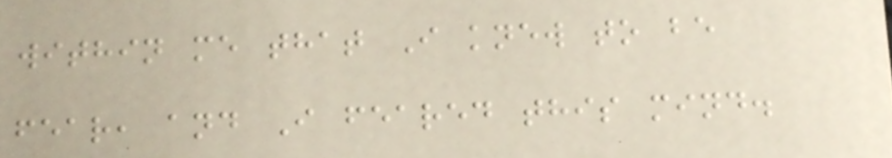within me that I knew to be
fear, and I feared this mind.
